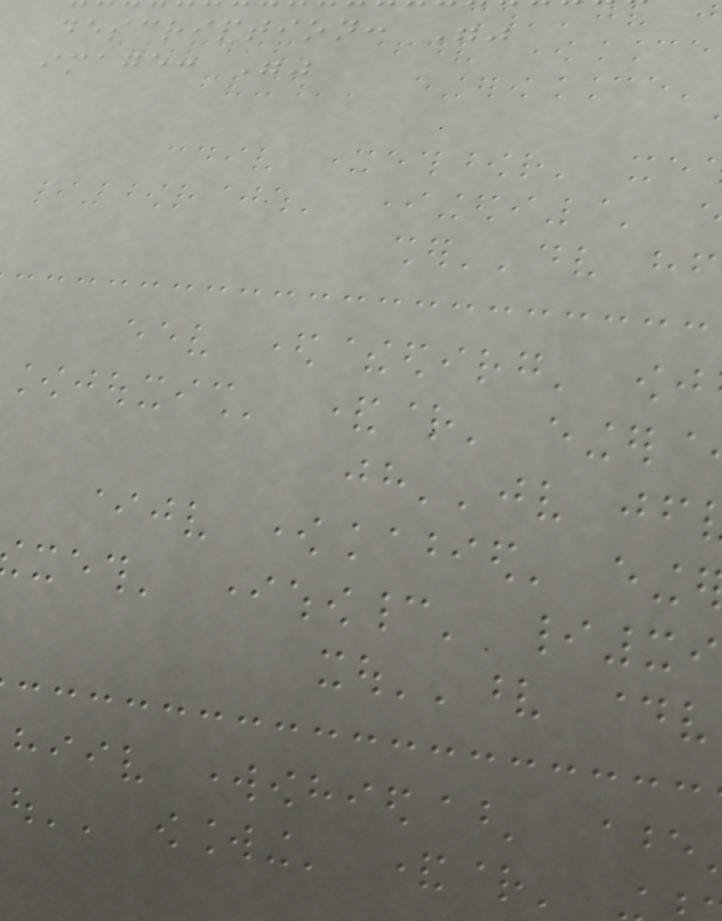description: ""
image: ""
